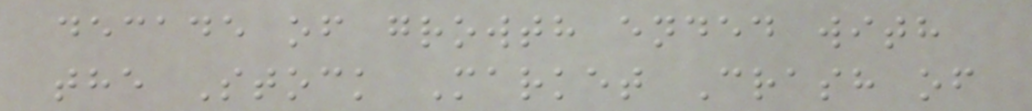decade of growth ended with
the Stock Market Crash of
